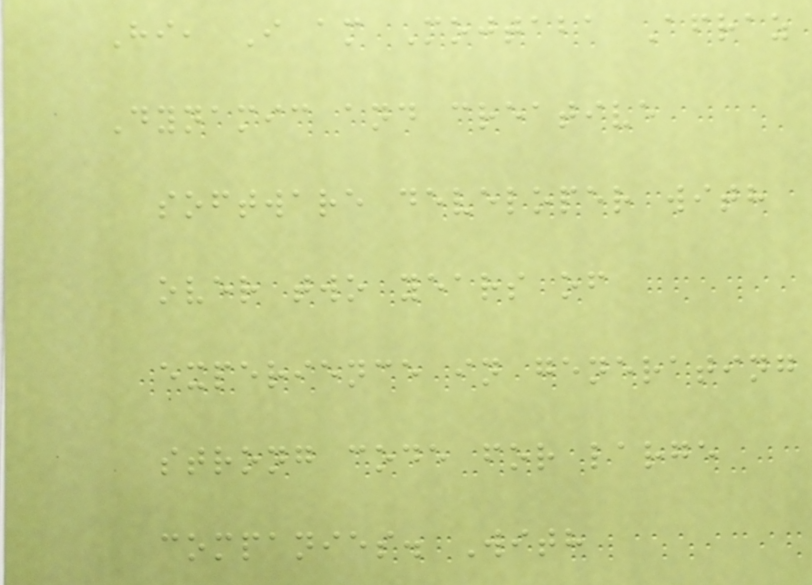Hi, I am Mojtaba Afraz
Dynamic and creative
software developer with
over two years of
experience in generating
strong code for large
companies. With
